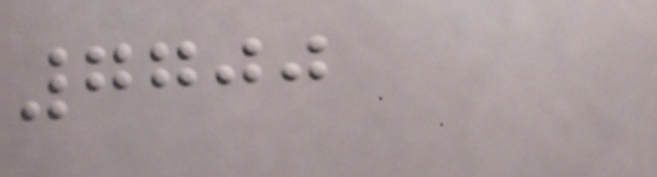7700
